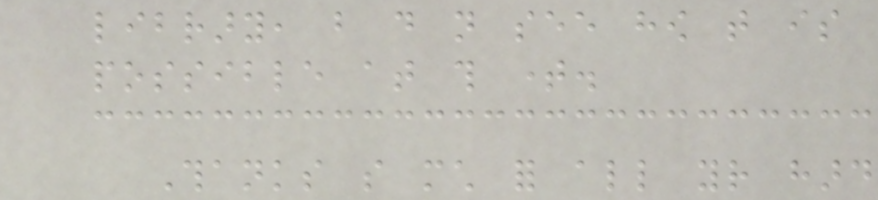library, but do not see how that is
possible at this time.
Thanks so much for all your hard
